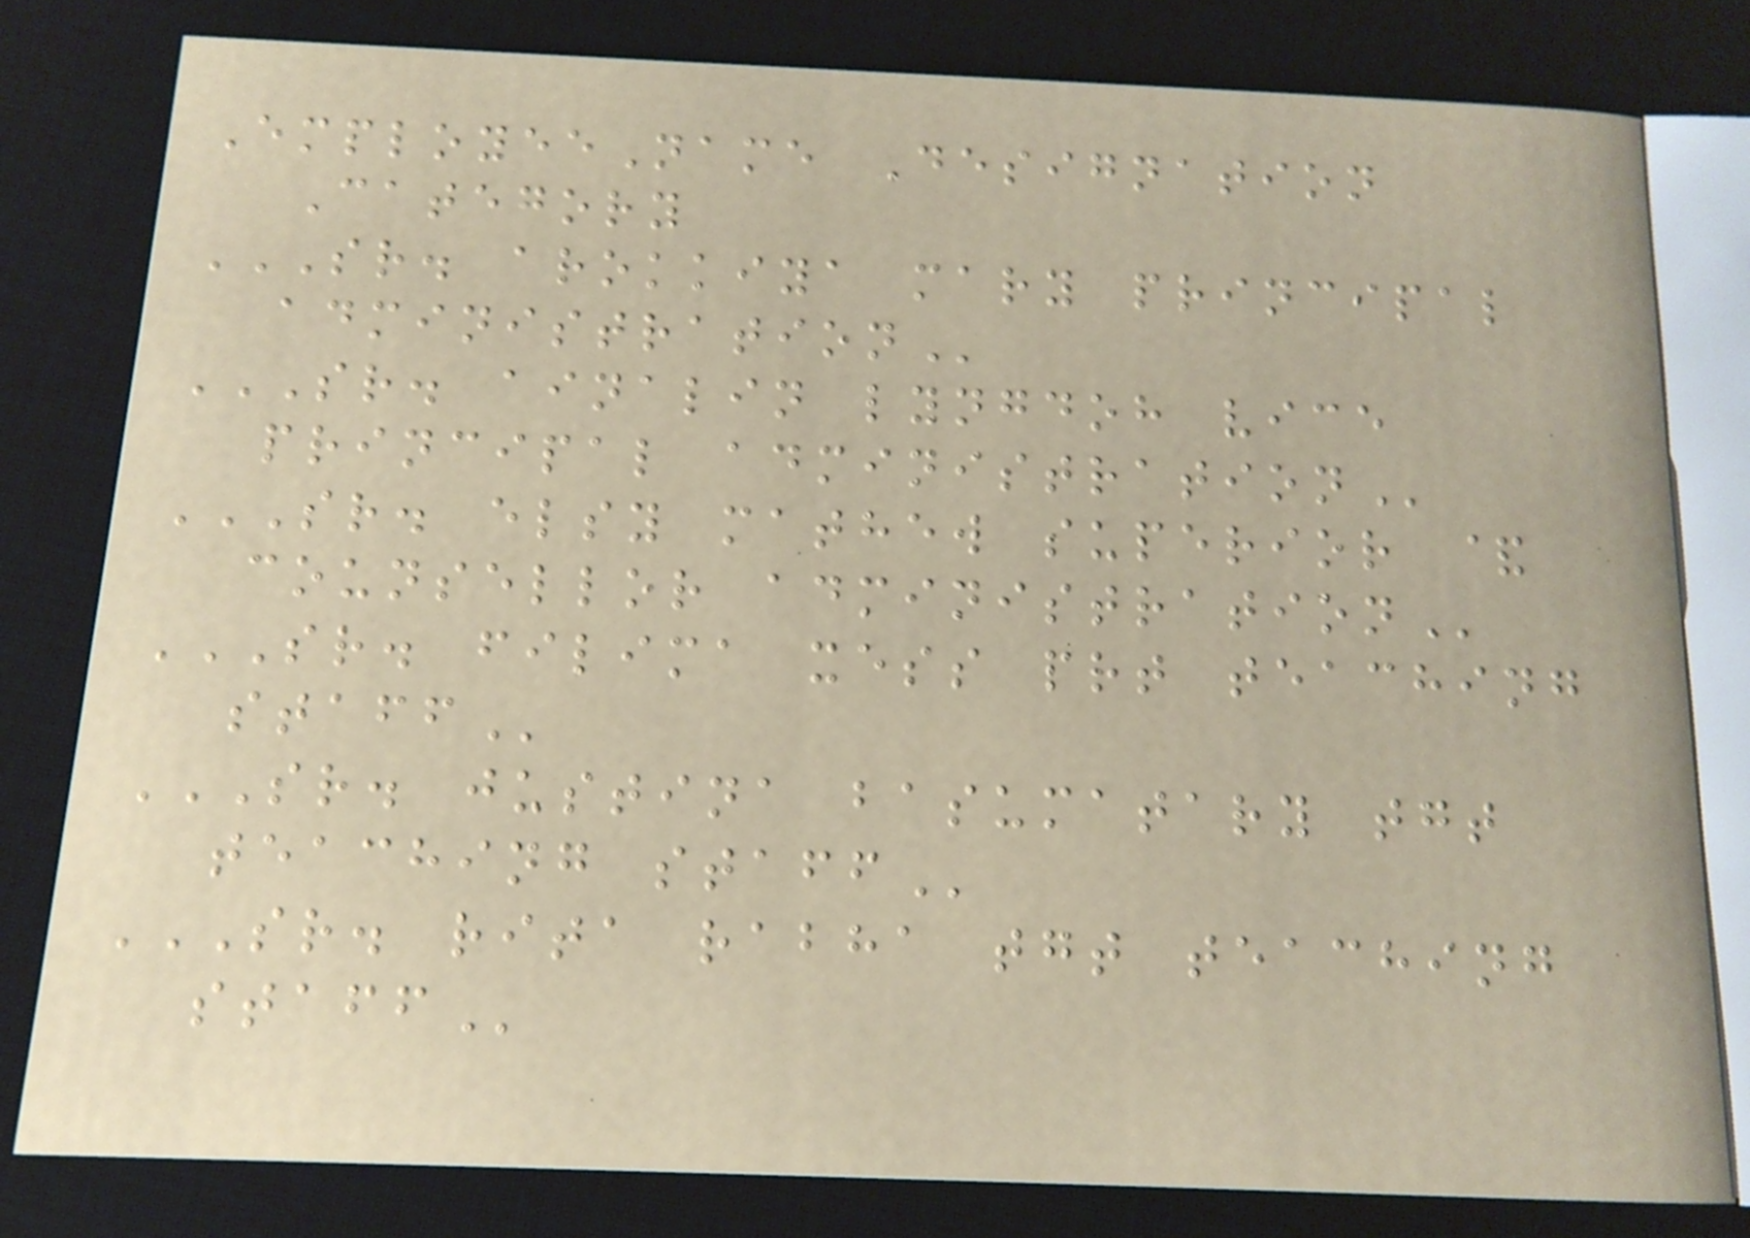EmployeeName Designation
Category
SR. AROKKIYA MARY PRINCIPAL
ADMINISTRATION
SR. AINALIN LYNGDOH VICE
PRINCIPAL ADMINISTRATION
SR. ELSY MATHEW SUPERIOR &
COUNSELLOR ADMINISTRATION
SR. FILIMA XESS PRT TEACHING
STAFF
SR. JUSTINA BASUMATARY TGT
TEACHING STAFF
SR. RITA RABHA TGT TEACHING
STAFF
